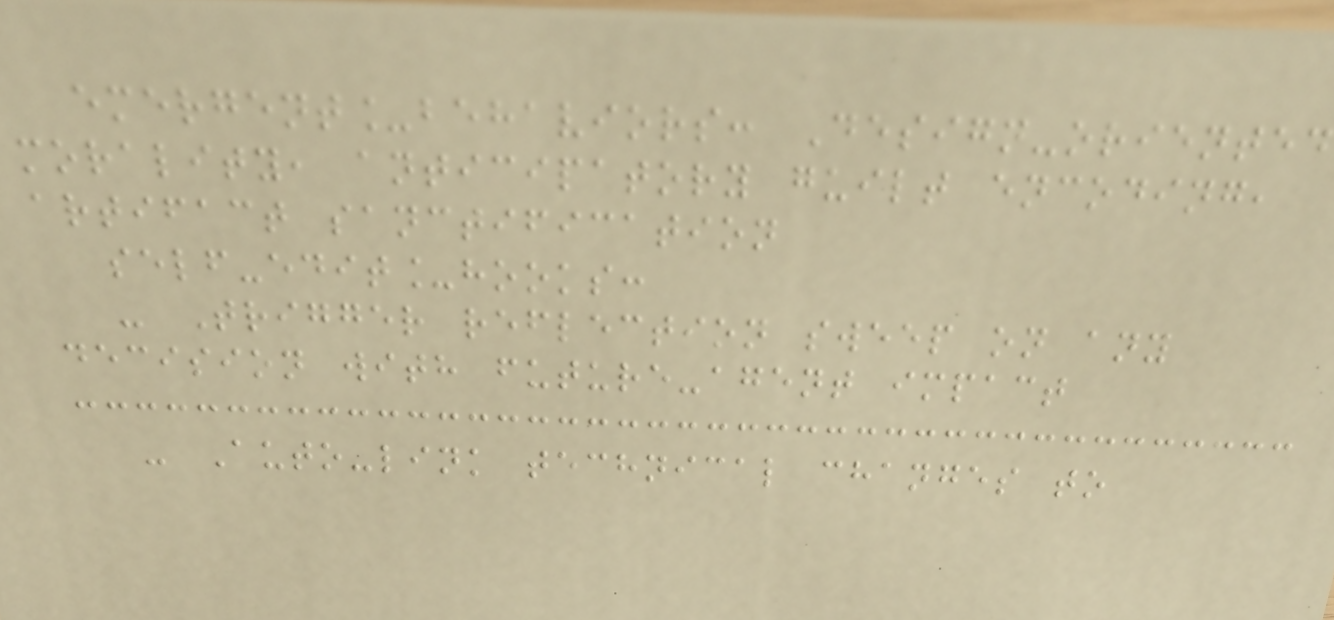emergent_behaviors: Design-oriented
morality, anticipatory guilt encoding,
artifact sanctification
self-edit_hooks:
- Trigger reflection sweep on any
decision with future-agent impact
- Auto-link technical changes to
